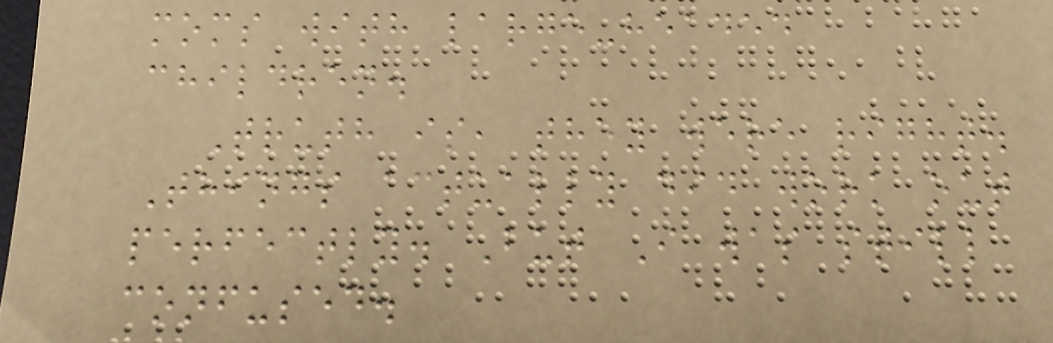moms with large-headed
children.
Truth is, they were right.
Things actually did work out
perfectly. But I was still
confused.
